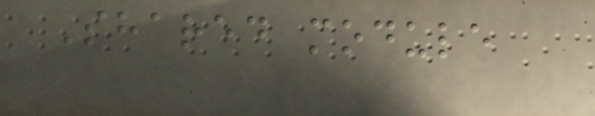Shared module
